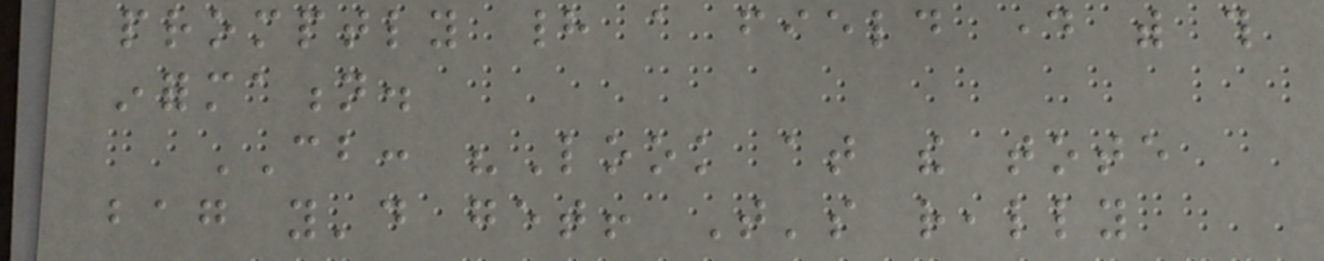promptly had a field day with this
information.
CB: "Look at the tote
bag you'd get! That's really
